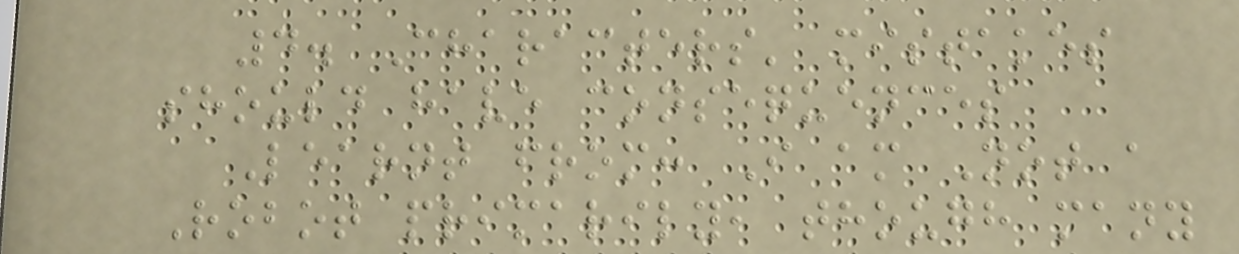4. Characters' mistakes
should have consequences
Learnt from: I am Not a
Robot primarily, though many
